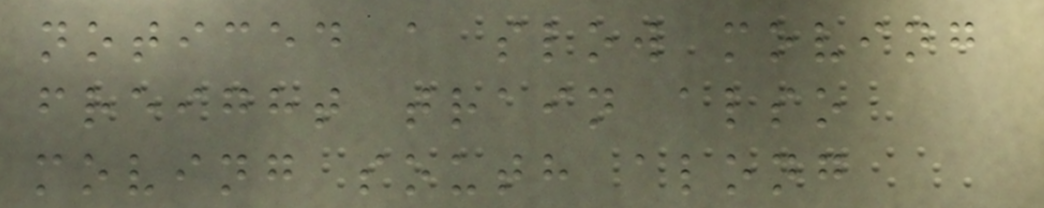noticed a slow moving
freight train also
moving south along
